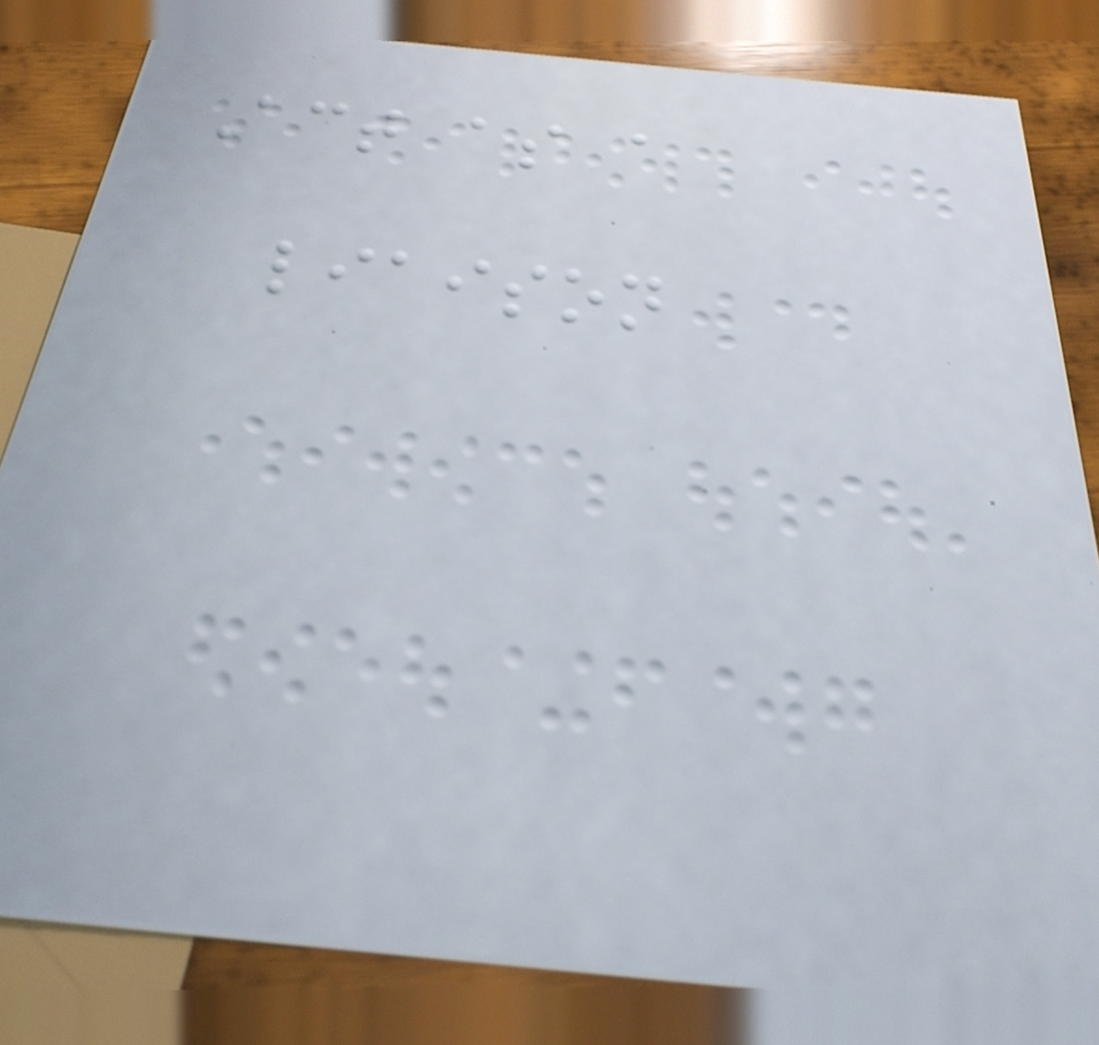Act as a
liaison
